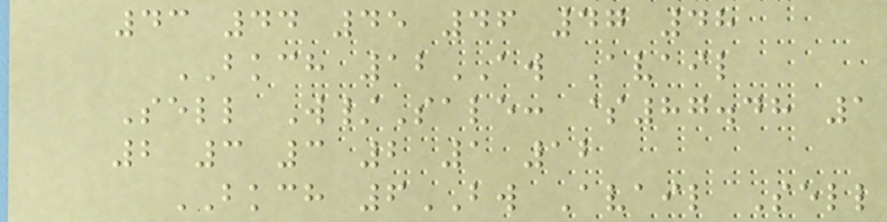43 44 45 46 47 48
BKCH 12AW Avail
Sell W/Sale: $87.48 1
2 3 3 2 1 12
BKCH 6BW Avail Sell
